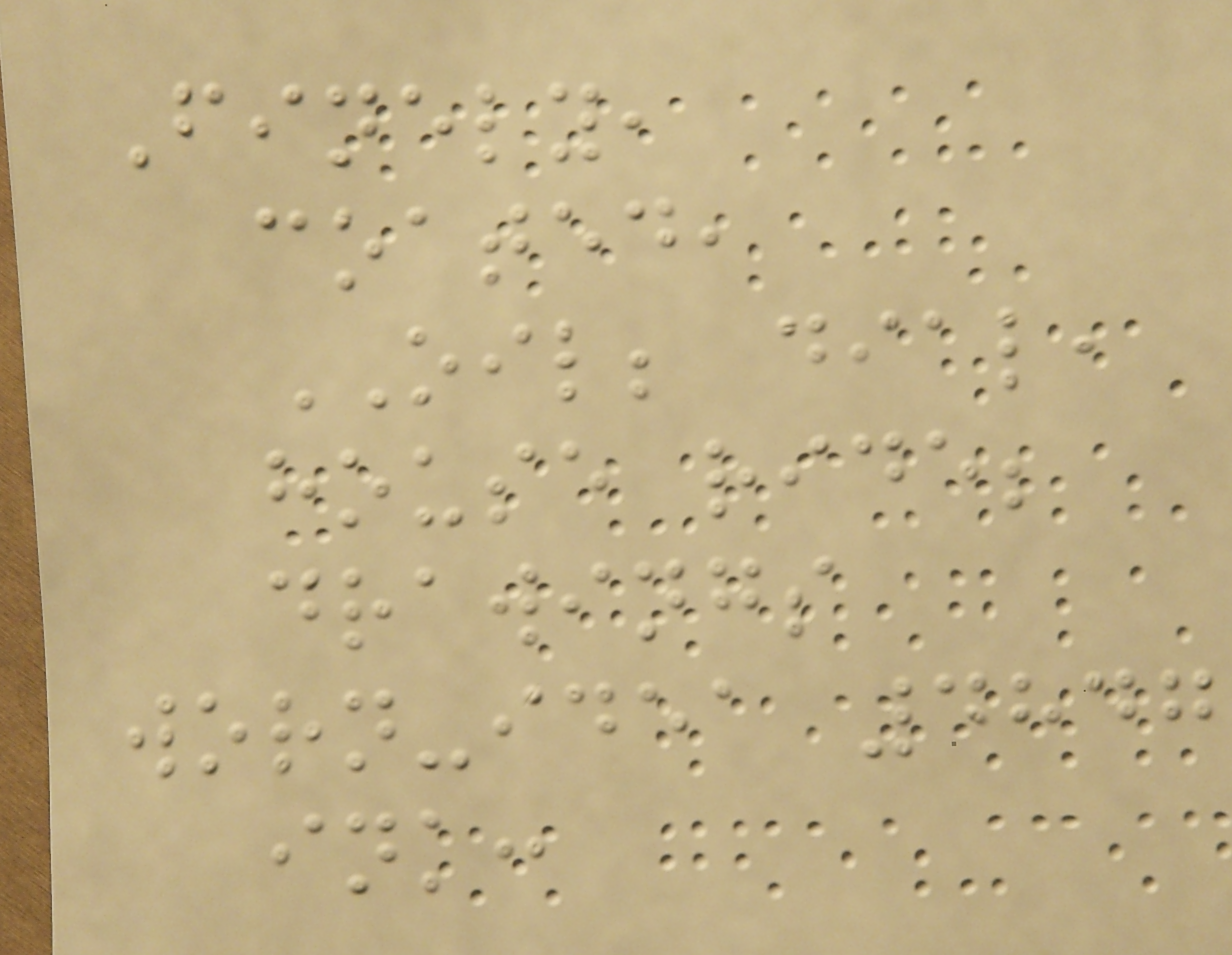Finely,
coated,
OIL; dial,
house ride;
drawings
worn-idea 4847
ink:
